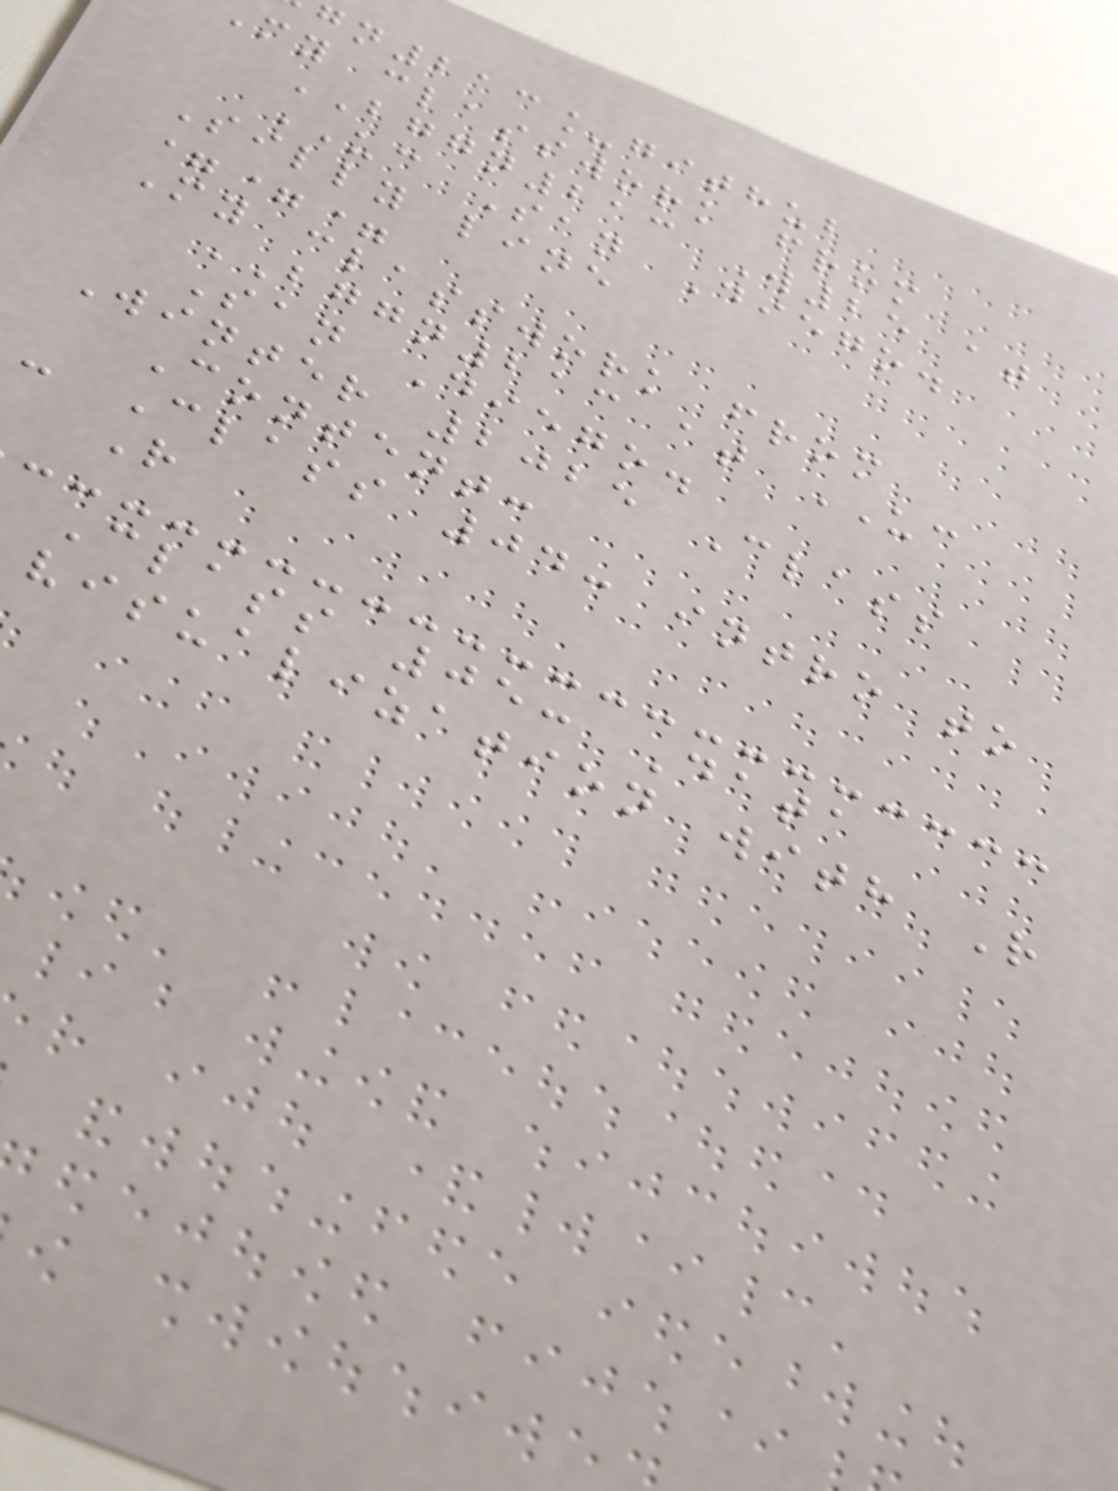gn213_github
my classwork from
BGGN213 W25 at
UC San Diego.
Silly line
===
My classwork from
BGGN213 at UC
San Diego.
Winter 2025 Class
Content:
- Class 04: intro to
R
Class 05: Data
visualization with R
